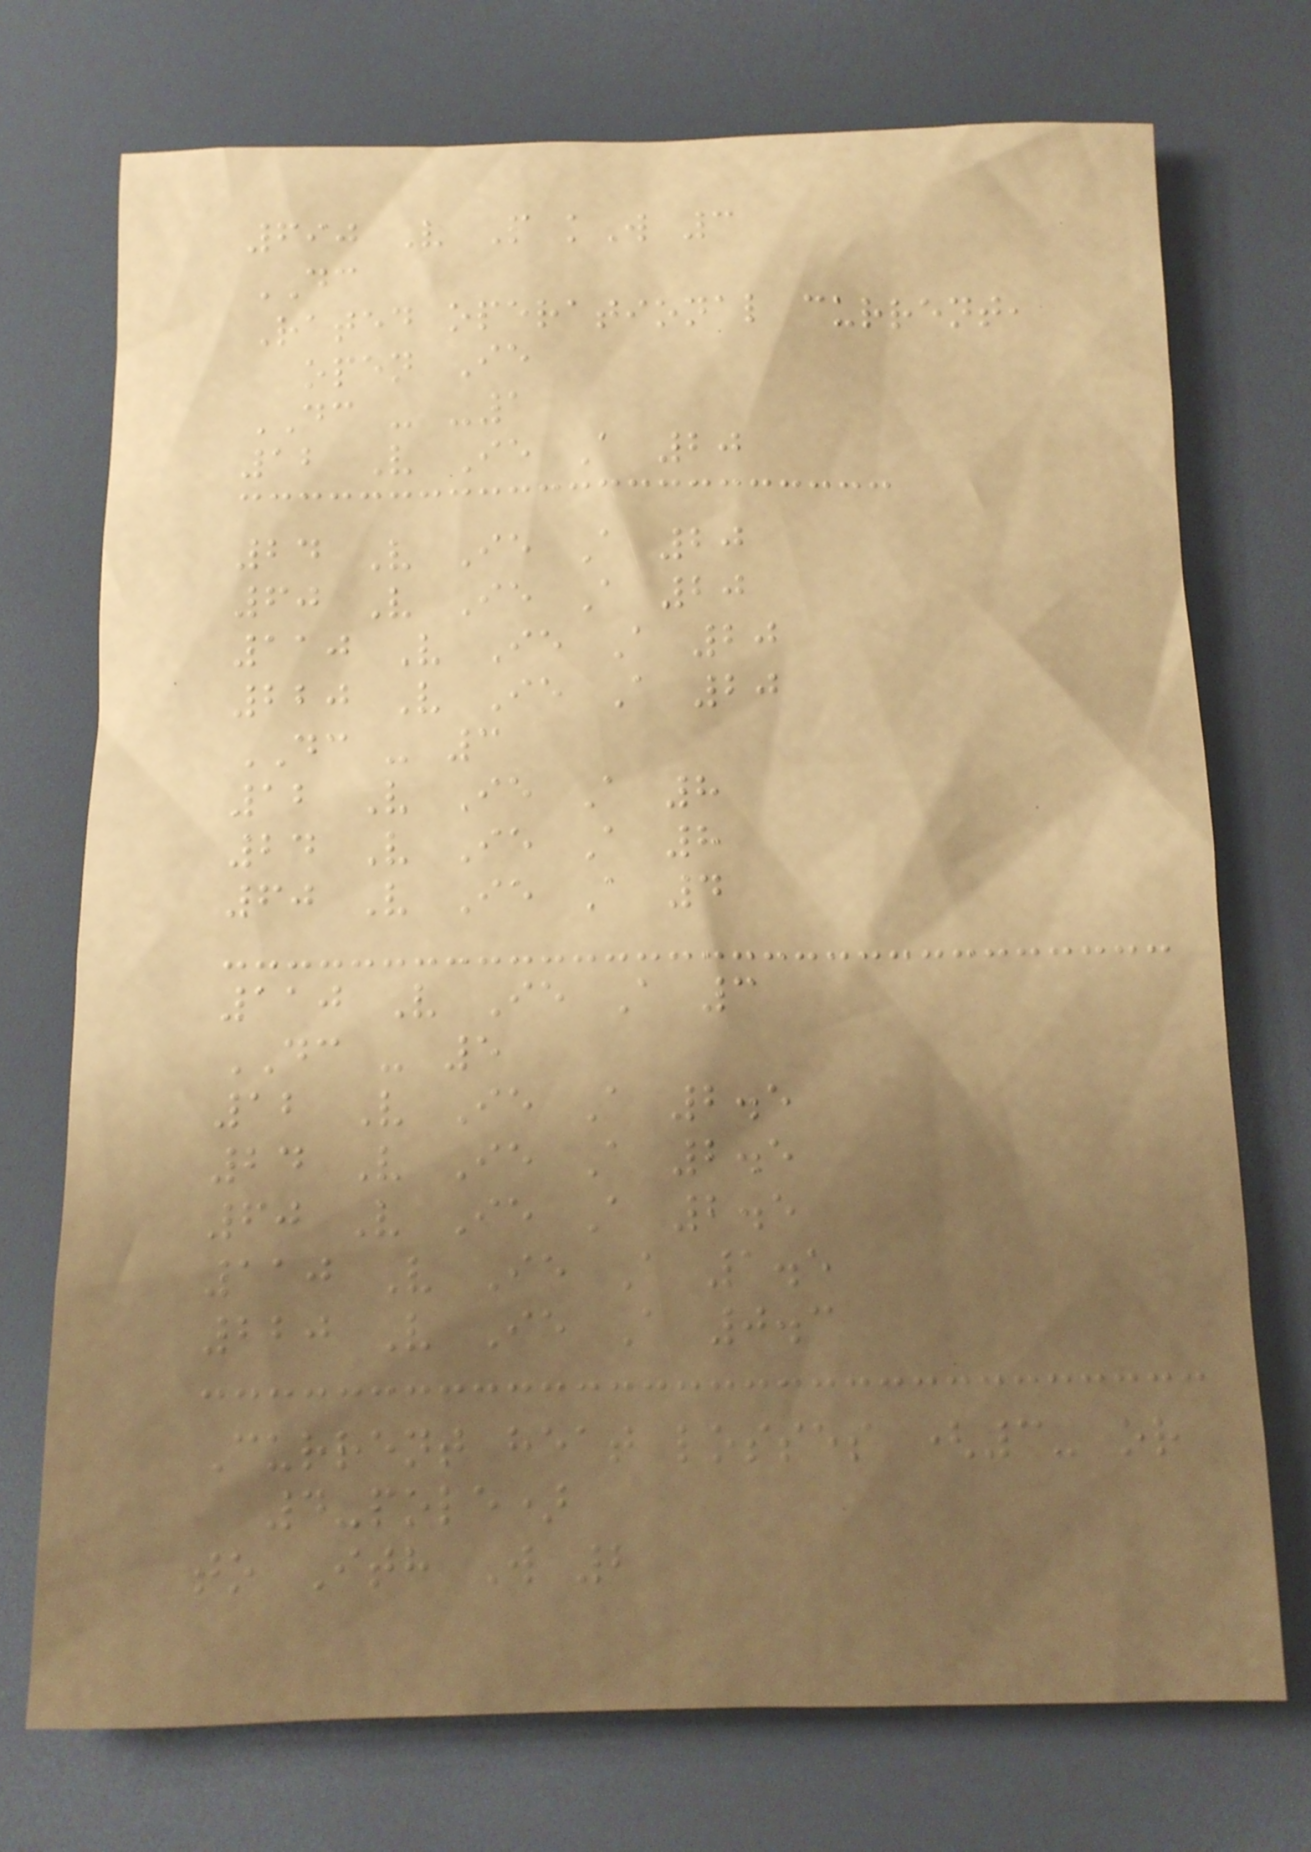690 V P kW 3
DC
Rated operational current,
open Ie
DC - -1
12 V Ie A 20
24 V Ie A 20
60 V Ie A 20
110 V Ie A 20
220 V Ie A 20
DC - 3
12 V Ie A 8
24 V Ie A 8
60 V Ie A 4
110 V Ie A 3
DC - 5
12 V Ie A 2.5
24 V Ie A 2.5
60 V Ie A 2.5
110 V Ie A 1.5
220 V Ie A 0.3
Current heat losses (3- or
4-pole)
to Ith W 2
